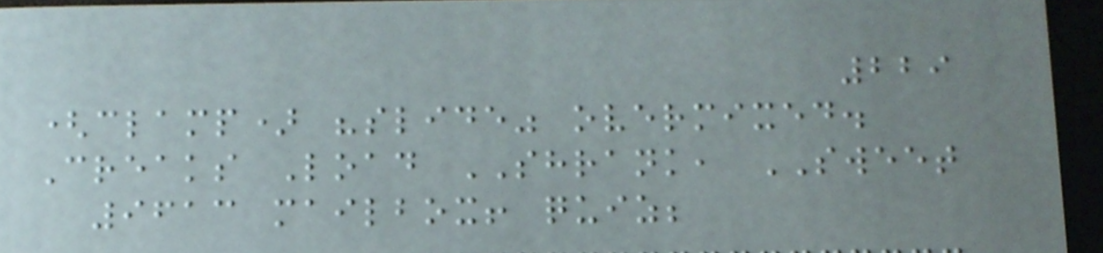229
(clamp) "slide" overmixed.
Creaks Load SHRANK, SWEET
9613 mailbox! quiz;
